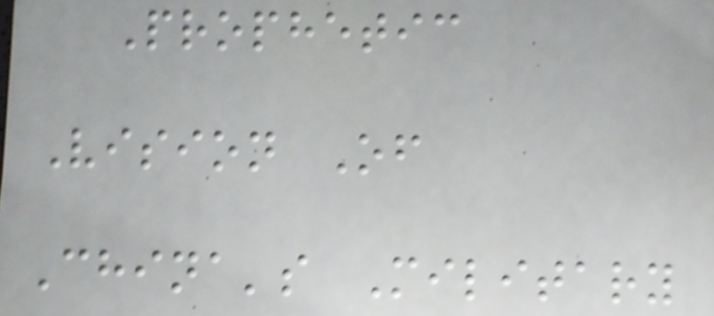Prophetic
Vision Of
China's Military
